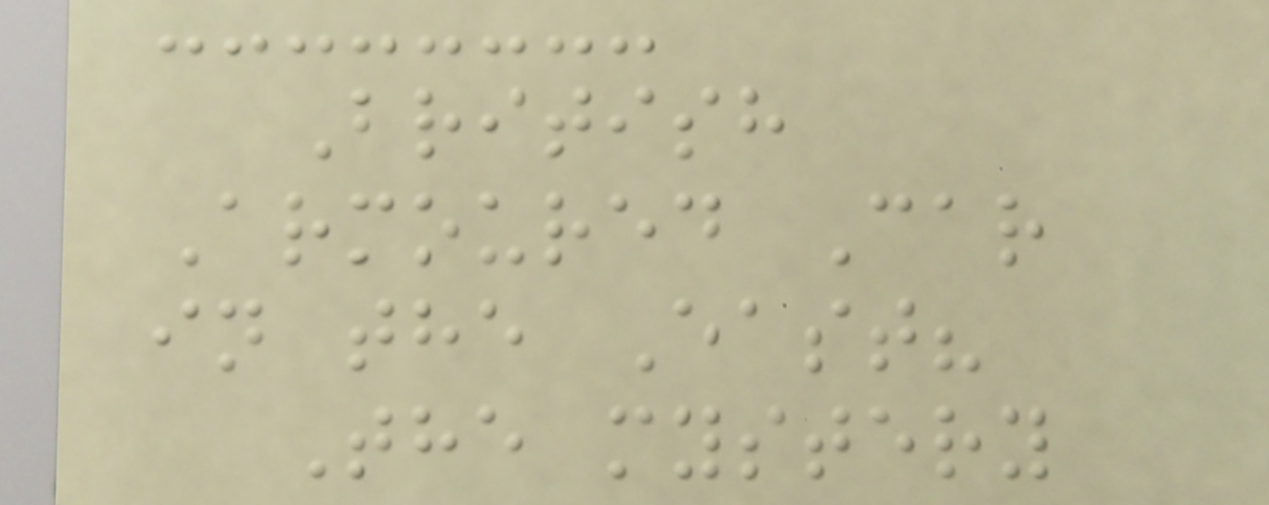British
Armoured Car
in the East?
The mystery
